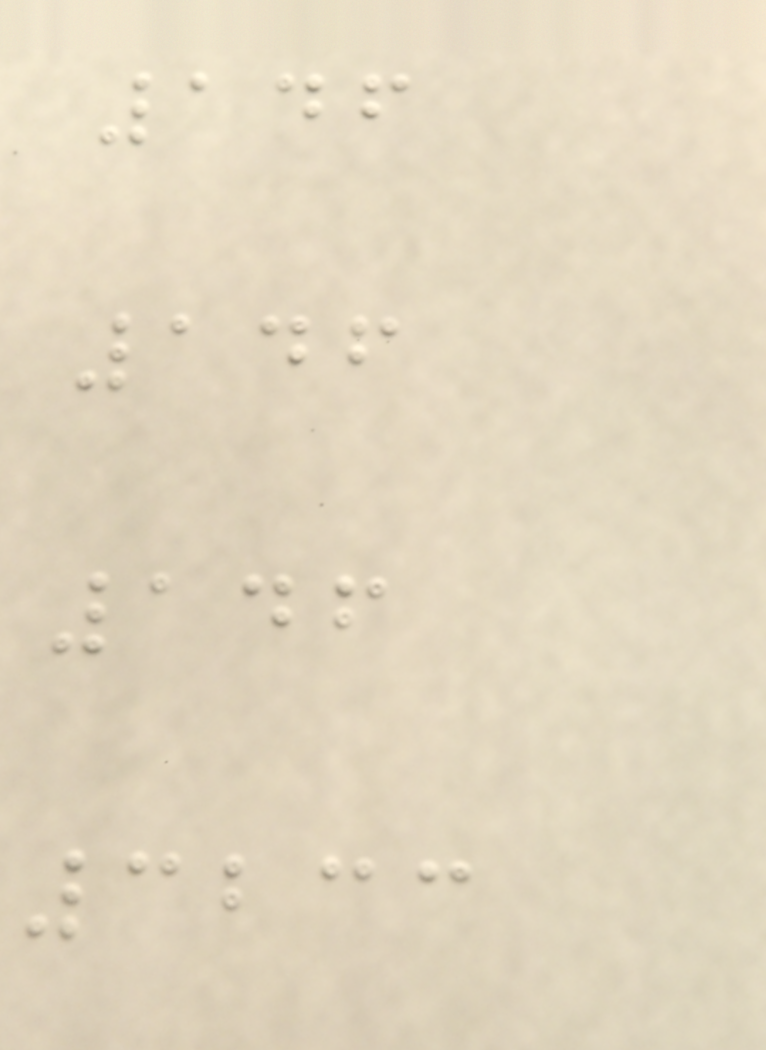146
146
146
3233
